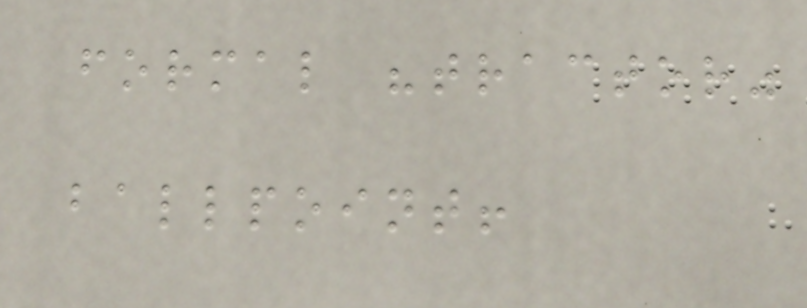formal "tractor"
ballpoint!
